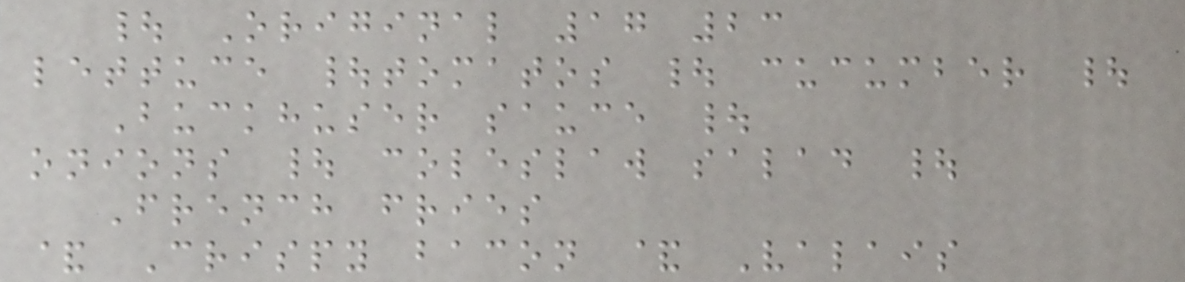| Original 17 23
lettuce |tomatos | cucumber |
Buckhuser sauce |
onions | coleslaw salad |
French fries
& Crispy bacon & Valais
